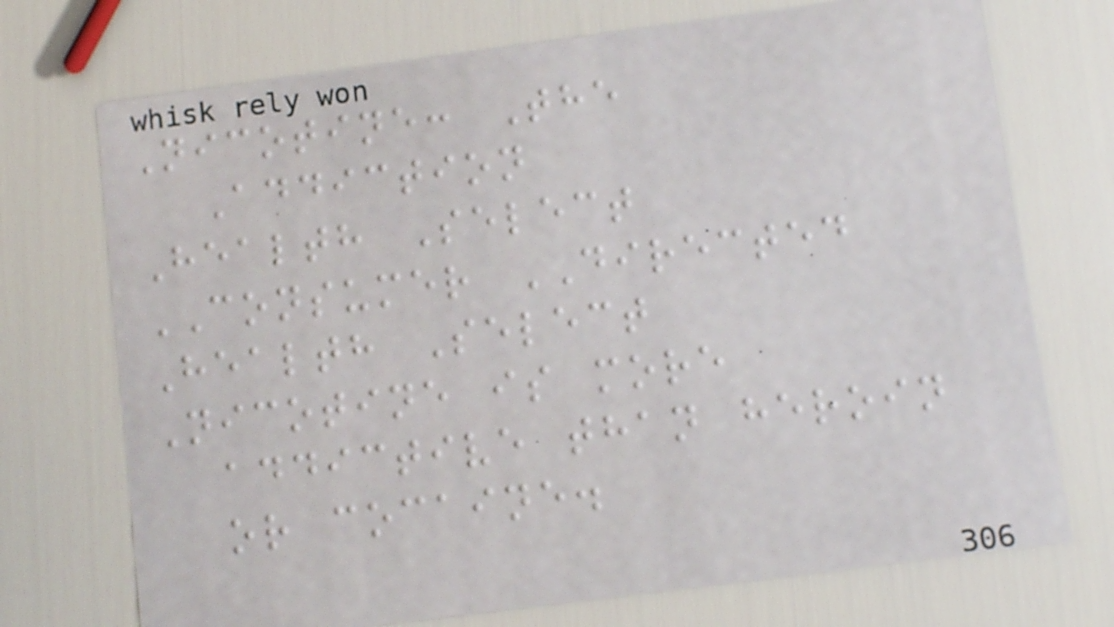Nicotine: The
Addiction
Health Select
CONSUMER DIRECTED
Health Select
Nicotine is more
addictive than heroin
or cocaine.
